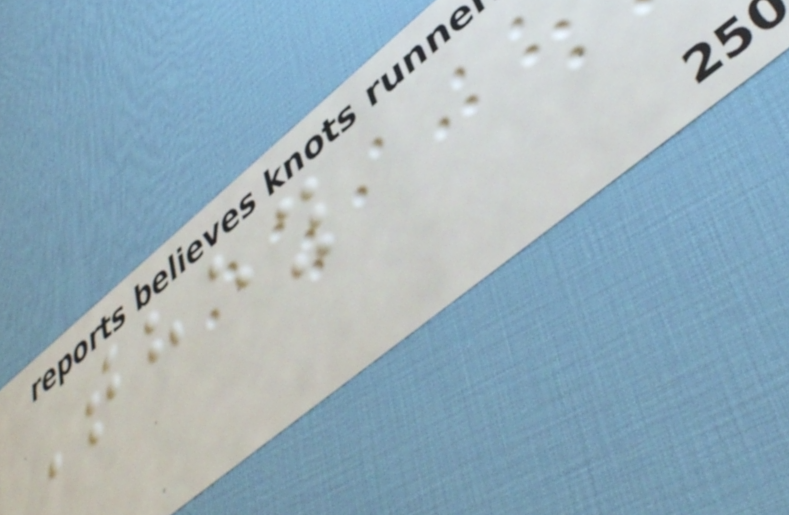They
